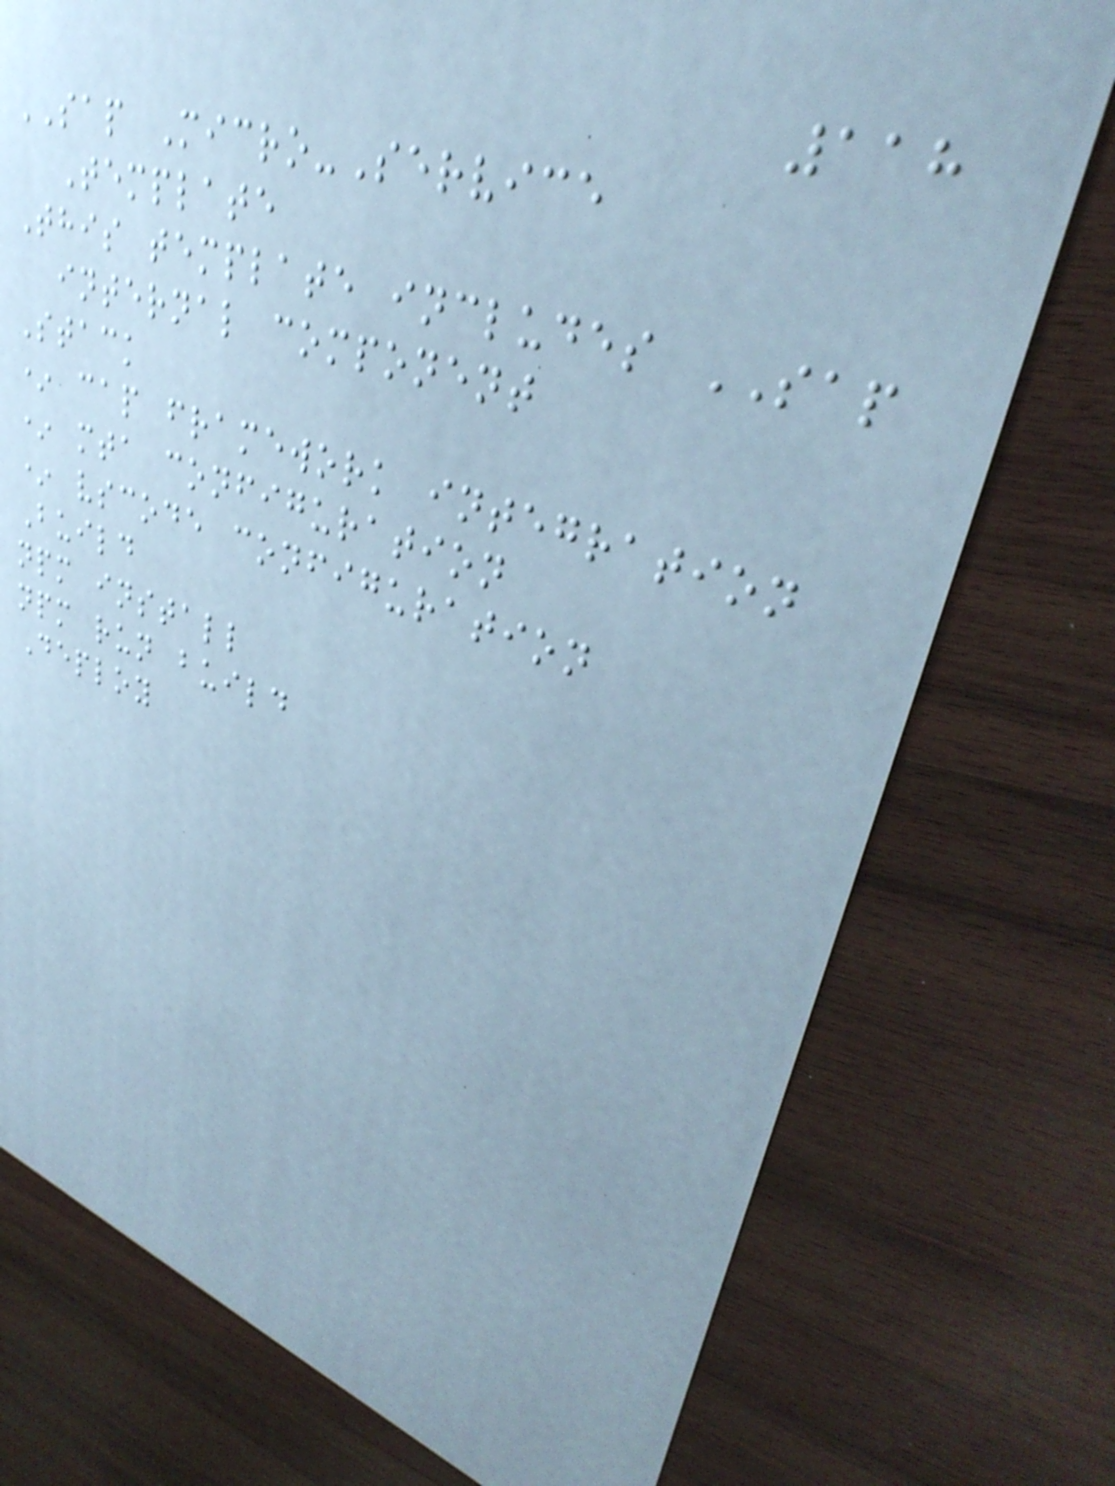118
SAP Micro-Service
Template
This template includes SAP
internal component
Stack
* cap framework integration
* mta configuration
* vscode configuration
Build
npm install
npm run build
Deploy
